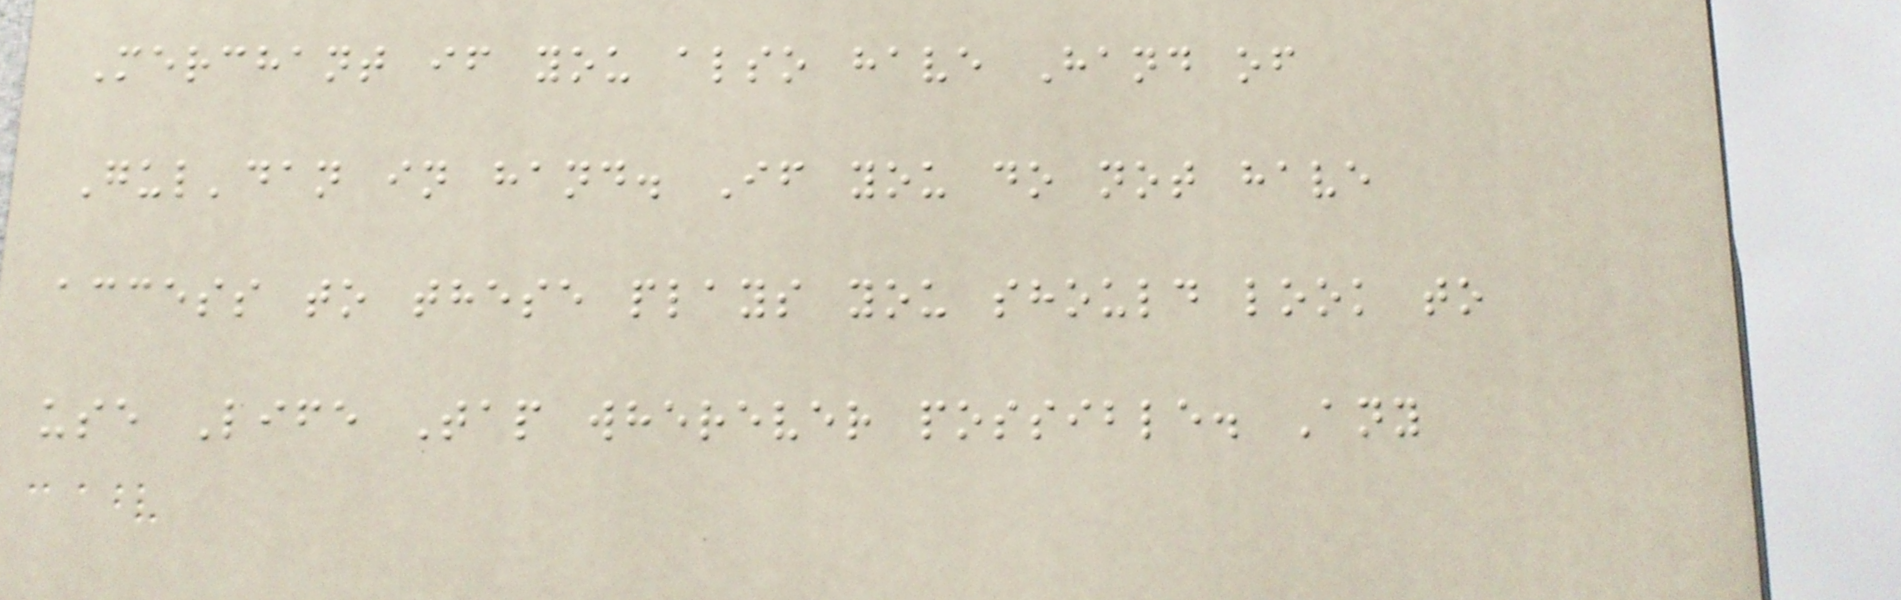Merchant if you also have Hand of
Gul'dan in hand. If you do not have
access to these plays you should look to
use Life Tap wherever possible. Any
